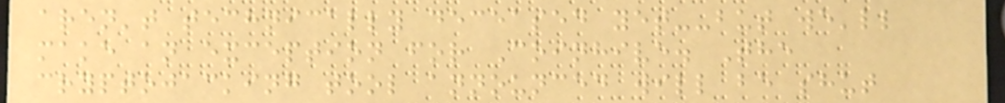aren't technically deceased yet--but we'll
make an exception for Coinhive. The
cryptojacking tool announced will be shut
